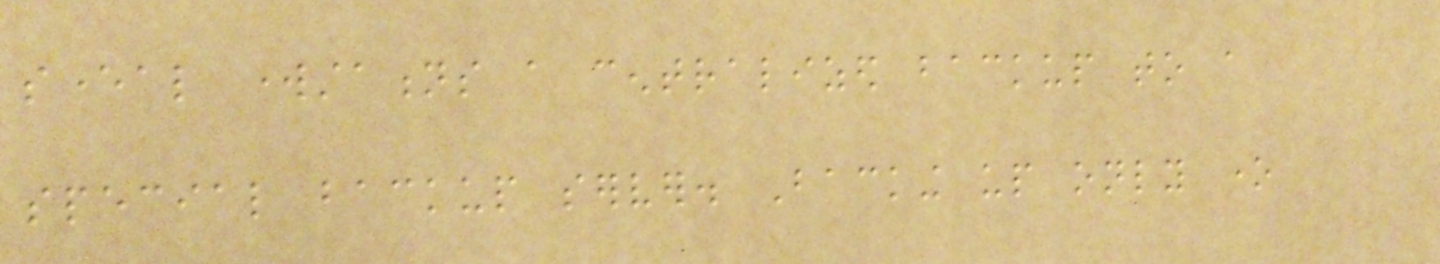several workstations a centralized backup to a
special backup server. Backing up only one
